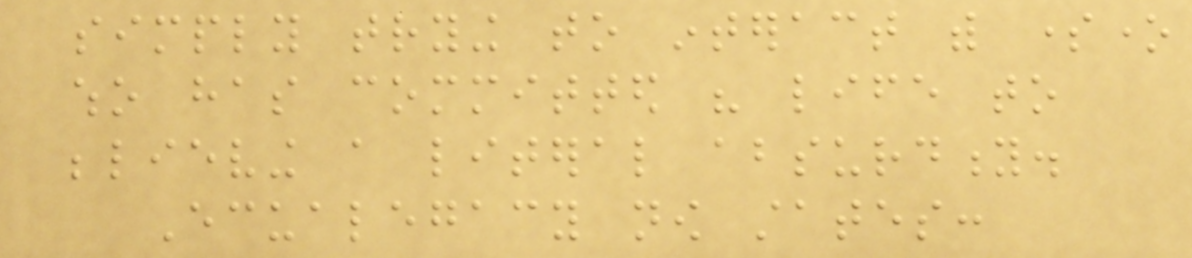simply trying to interact with someone
who has committed his life to
believing a literal absurdity.
Ecualegacy now states:
